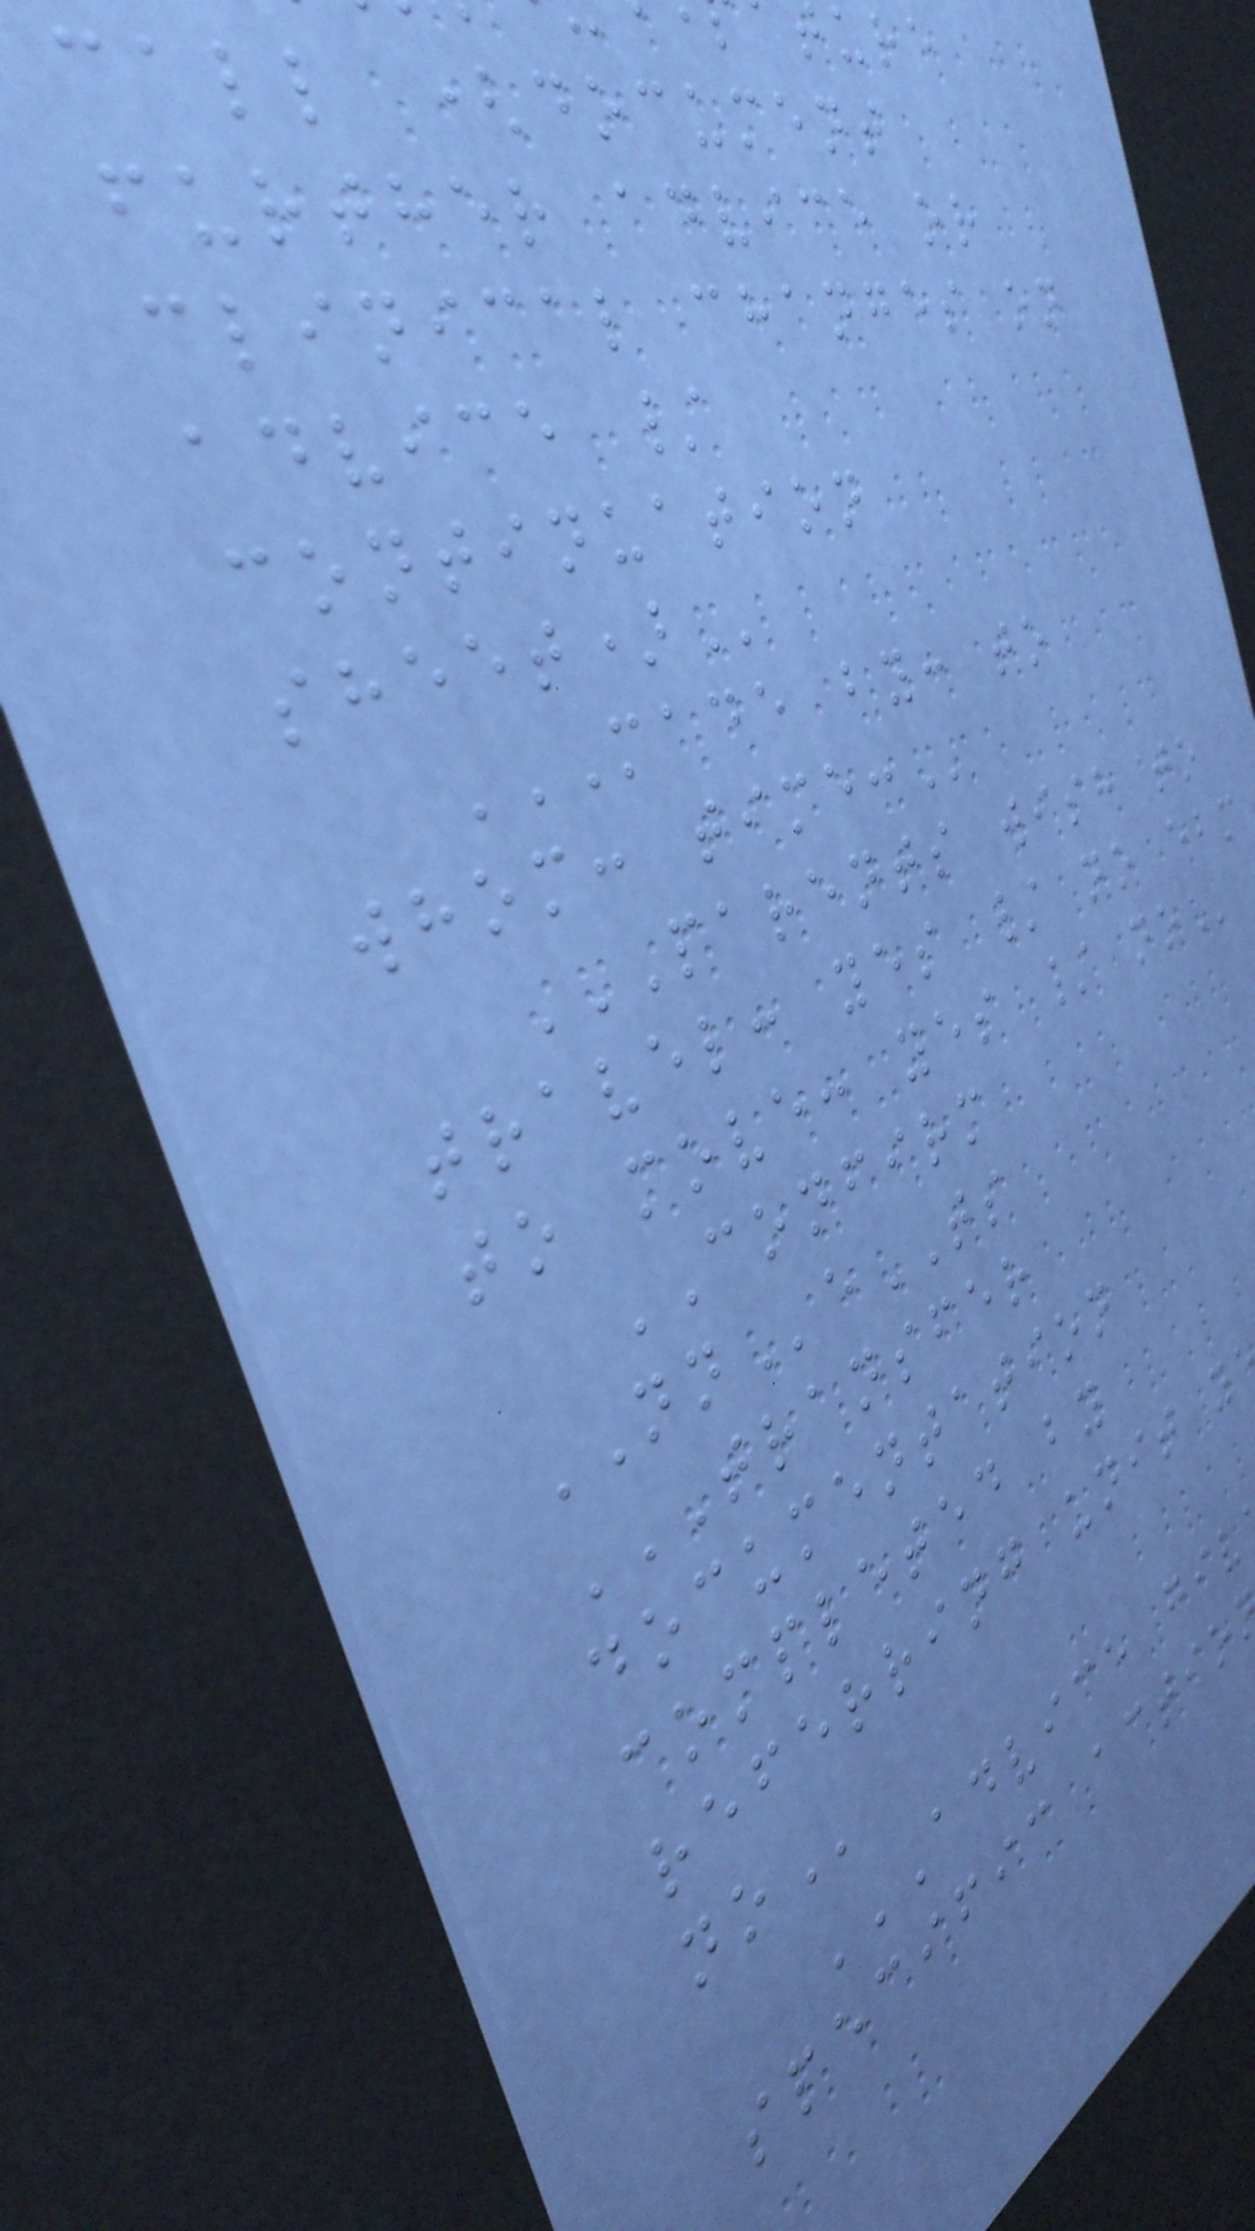ture
call (document
further advice or
clinical changes on
advice /
continuation
MADE BY: TO
whom:
PARENTS WISH TO
travel: yes / no ebm
to move: yes /
CONFIRM
NNeTS
TRANSFER
documentation
completed by
referring unit
specific
